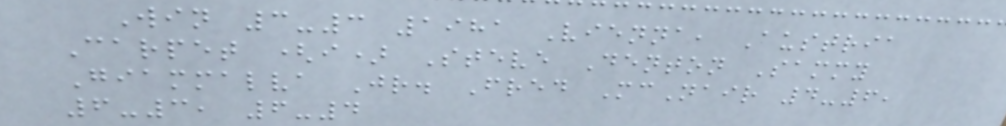Win 3-3 1981 Vienna, Austria
Carpet (i) Steve Denton Sammy
Giammalva Jr. Fred McNair 4-6,
6-3, 6-4
